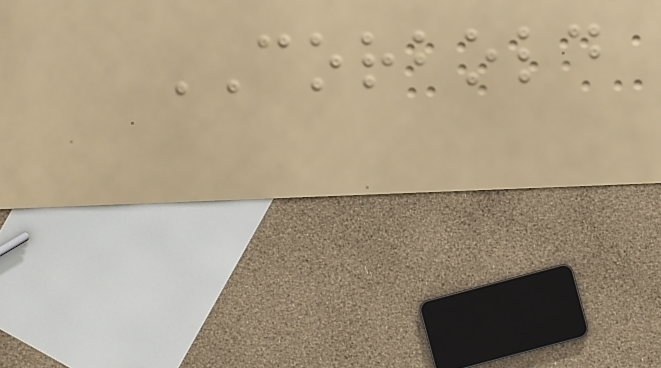CORBOLD
